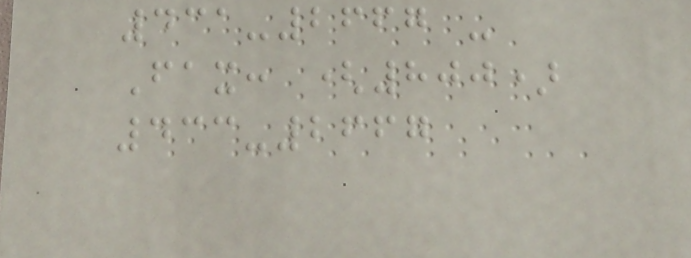431-2667 -
Fax: (800)
433-2667
